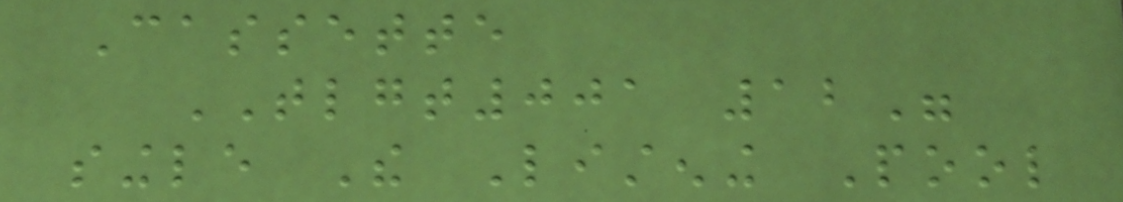Cassette
TLGT001 12"
single The Listening Pool
